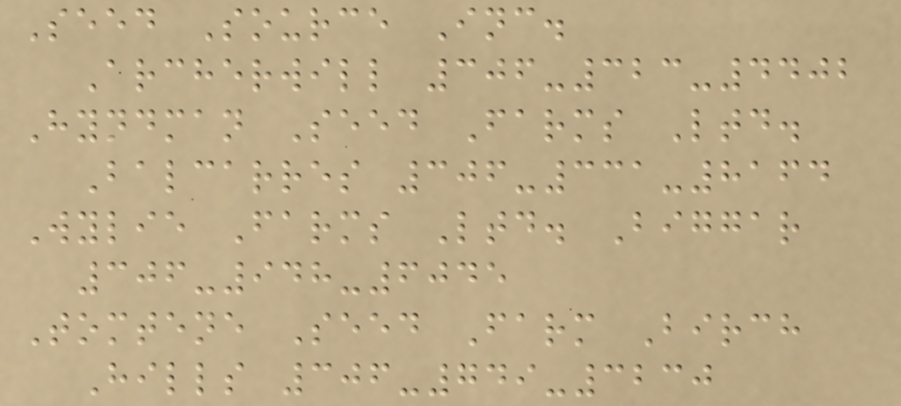Seed Source Inc.
Archerwill 306-323-4402
Hyndman Seed Farms Ltd.
Balcarres 306-331-8164
Wylie Farms Ltd. Biggar
306-948-6045
Tomtene Seed Farm Birch
Hills 306-749-3230
